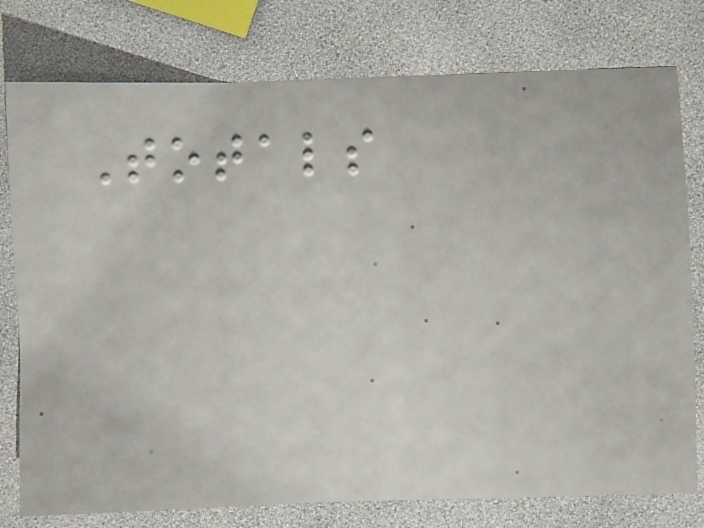Totals
